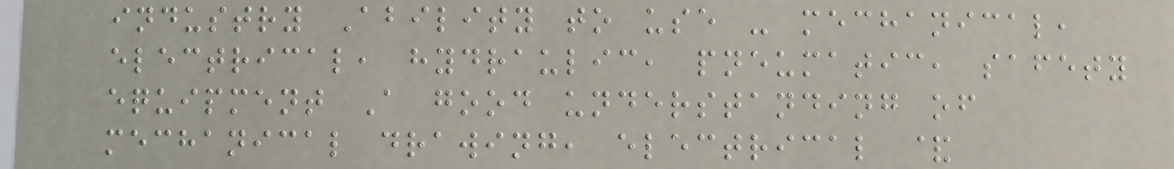industry Ability to use - mechanical,
electrical, hydraulic, pneumatic, safety
equipment A good understanding of
mechanical drawing, electrical &
